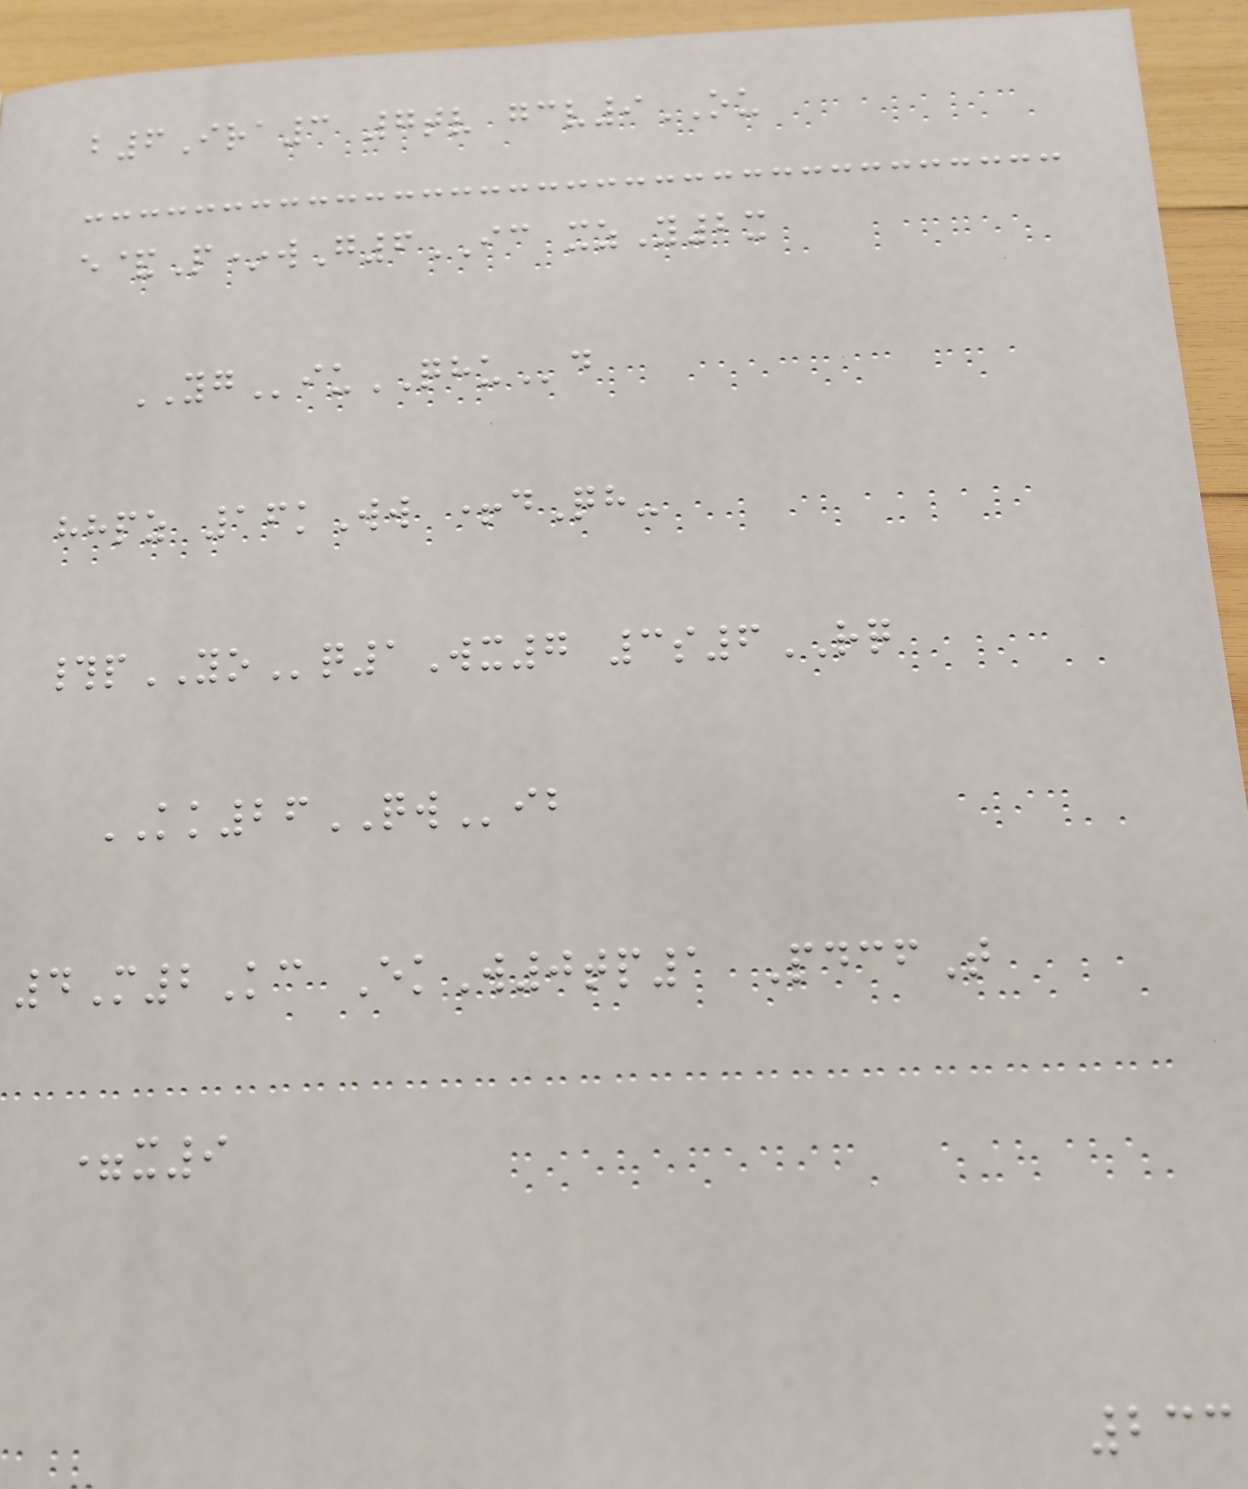b6Ira3 7tv gcv9OU
e&P*wG6IC xzY2x
YGiuQHUd
hhpz 16kWw +dQh-
#pYOq1Wx7 3s6RQ
KK26QWib
4M2Kc EkW0tp1 PdcfT
=x9
233
